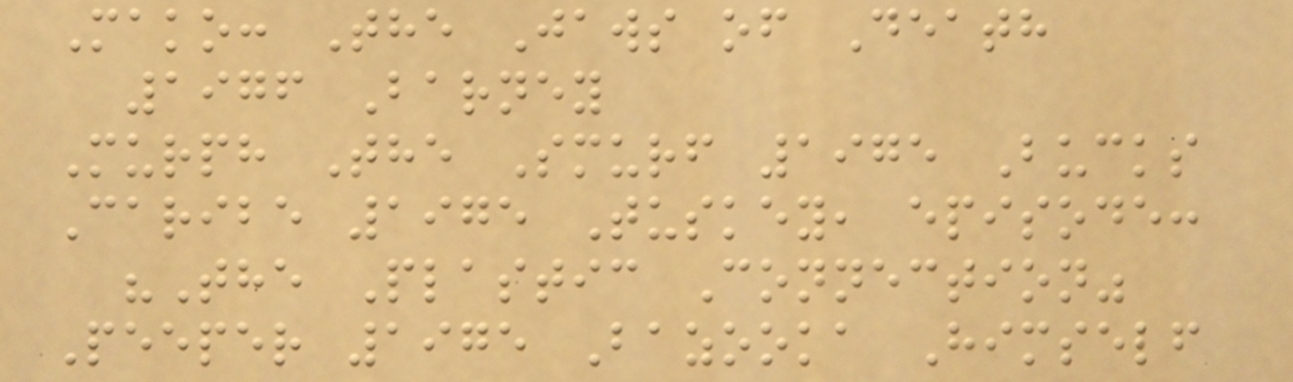Mako: The Jaws of Death
1976 Barney
Murph The Smurf 1975 Bucks
Caribe 1975 Tuskey, episode:
"The Plastic Connection"
Peeper 1975 Bazooka Himself
